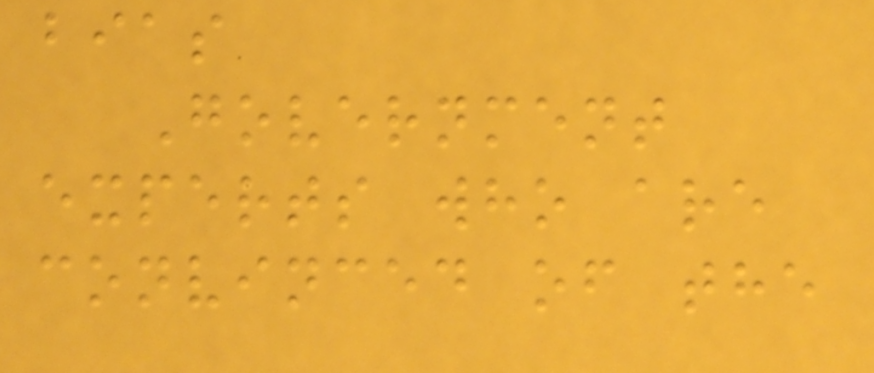bias
Government
experts who are
convinced of the
